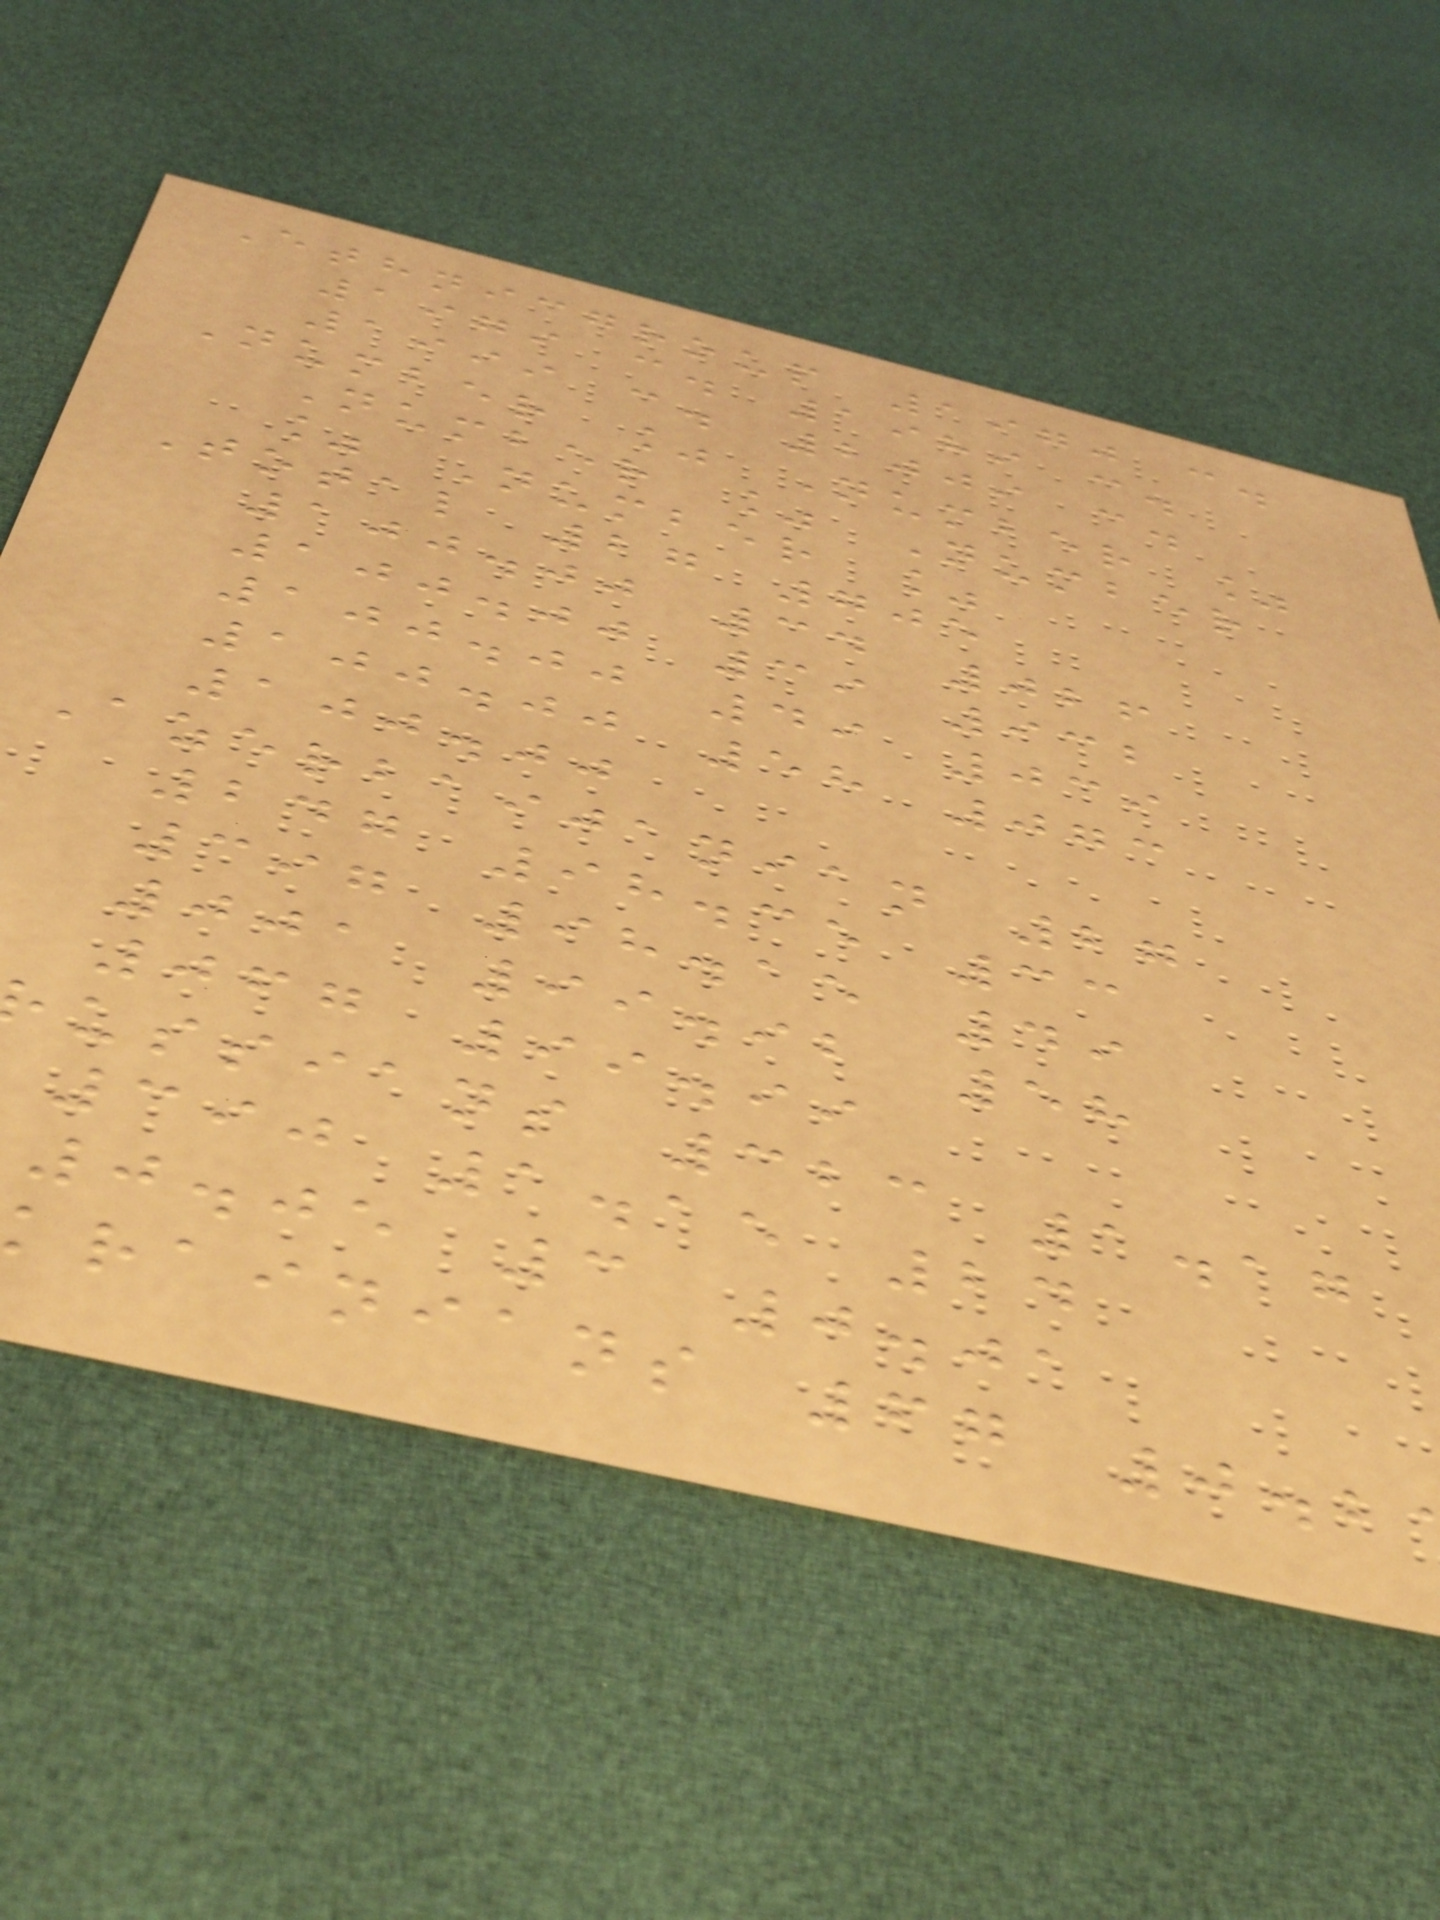Ethnicgroup 1970 c.
1979 c. 1989 c.
1999 c. 2009 c.
Number % Number %
Number % Number
% Number %
Total 27 705
100.00 34 026
100.00 39 932
100.00 49 039
100.00 58 073
100.00
Azerbaijanian 27
247 98.35 33
397 98.15 49
001 99.92 58
067 99.99
ussians 323 1.17
390 1.15 24
0.05 3 0.01
krainians 67 0.2
